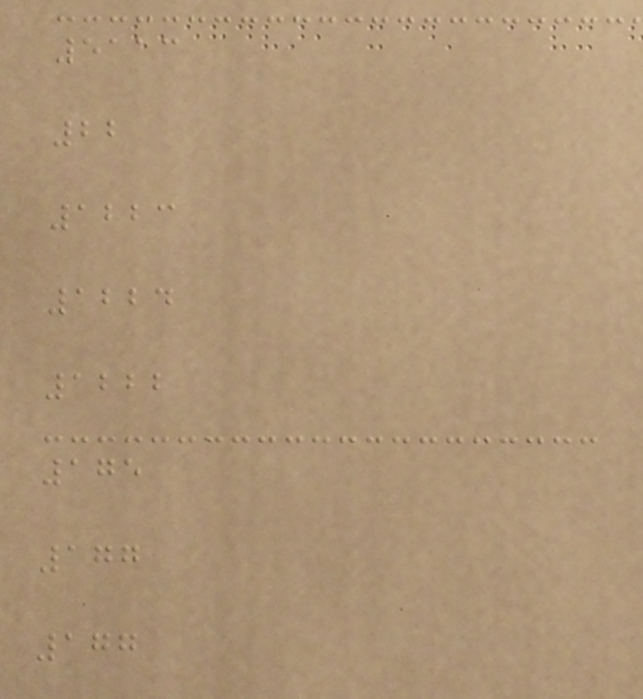5113
22
1223
1224
1222
175
177
177
